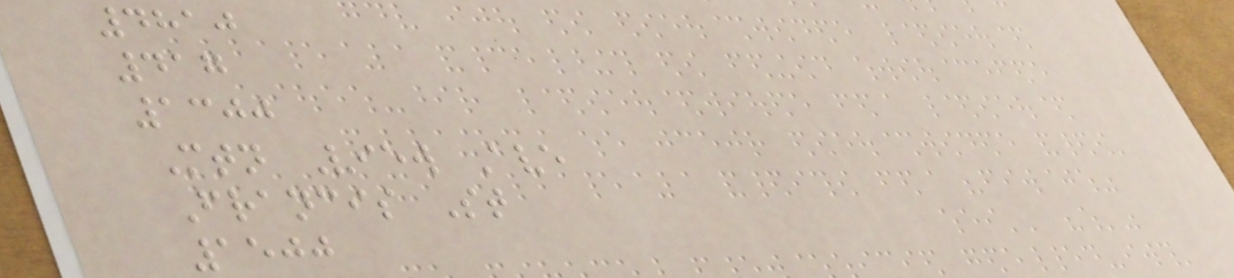4810
417
1300
Mtn View Ave
Francis St
1500
